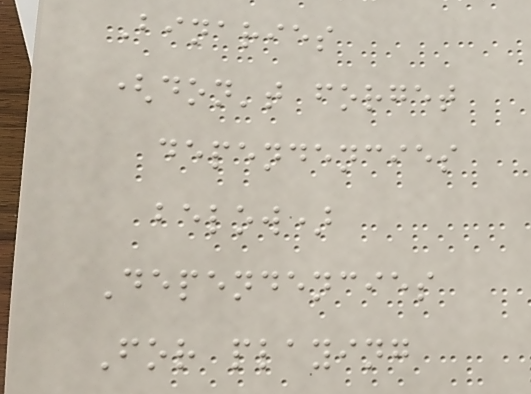Binaries
(don't forget
dependencies
below)
Dependencies
For playing
